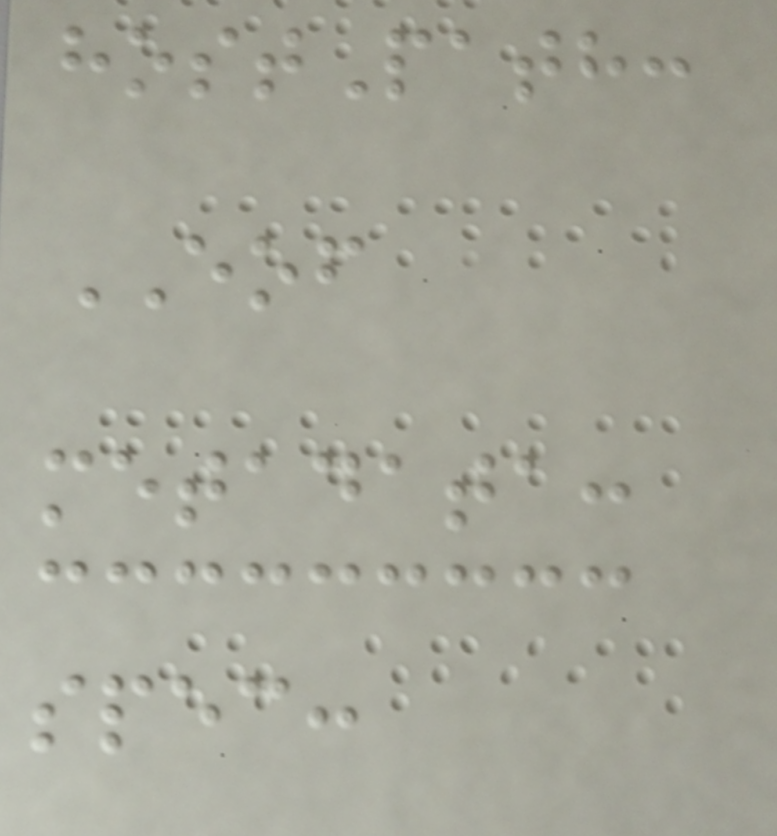hostPath:
EOF
metadata:
spec:
